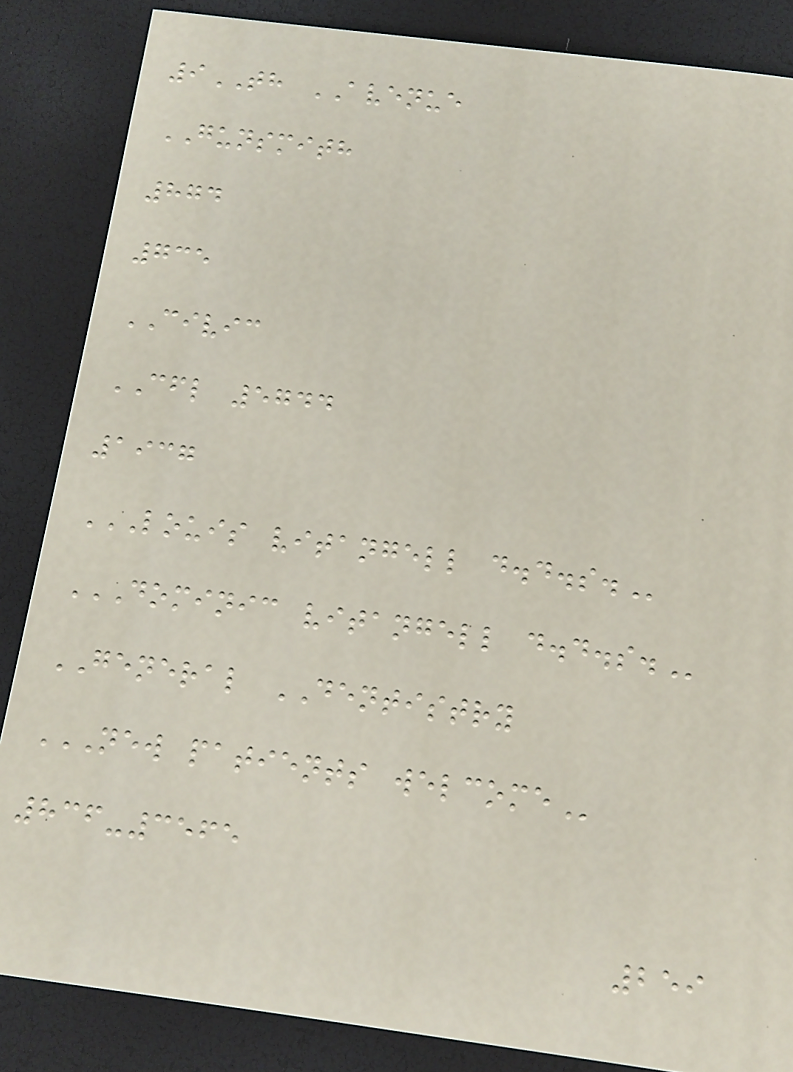9TH AVENUE
GUNSMITH
874
735
CIVIC
CFL 5744
1937
LOUIS VITANGELL D.D.S.
DOMINIC VITANGELL D.D.S.
GENERAL DENTISTRY
NEW PATIENTS WELCOME
836-3565
259
